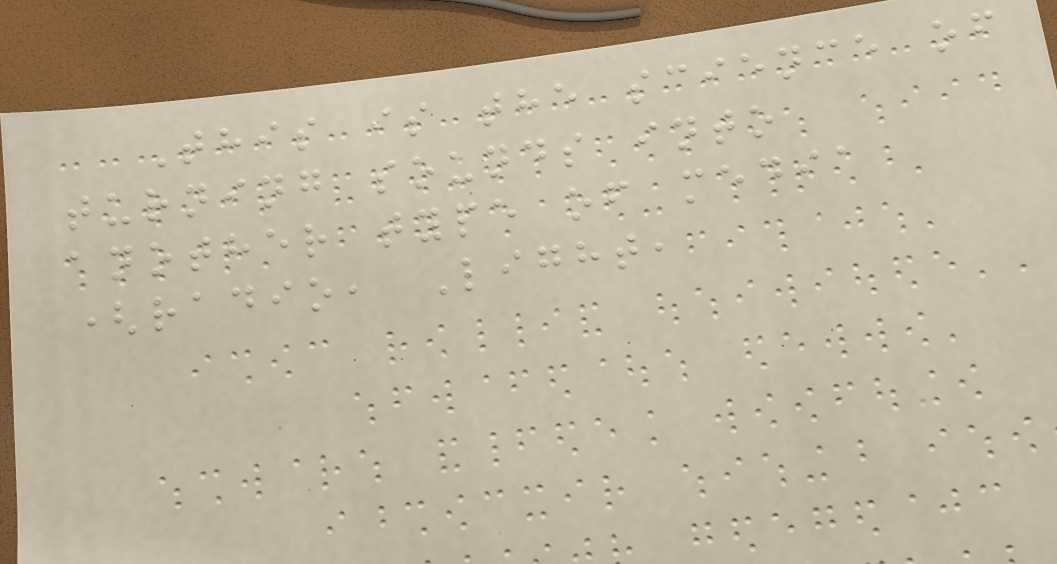This is the science of
turning sounds into
another type of media
(radio, Light,
